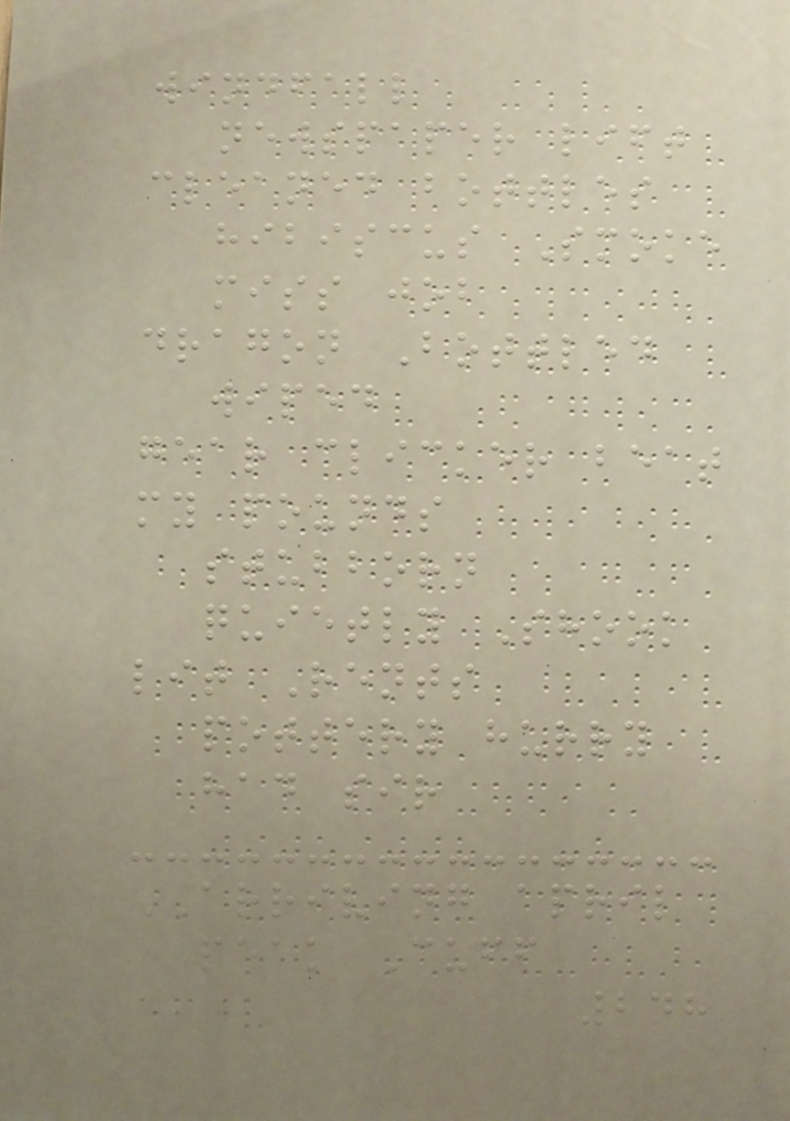windfall
newspaper lift
cleaned bottles
hibiscus Smoke
miss job
dragon Bottled
wiped
gear clicker beat
my pounds
stubborn
quietly Shook
lit Rents
pottery hurry
had sir
ARRIVING april
peak Cuff
248
